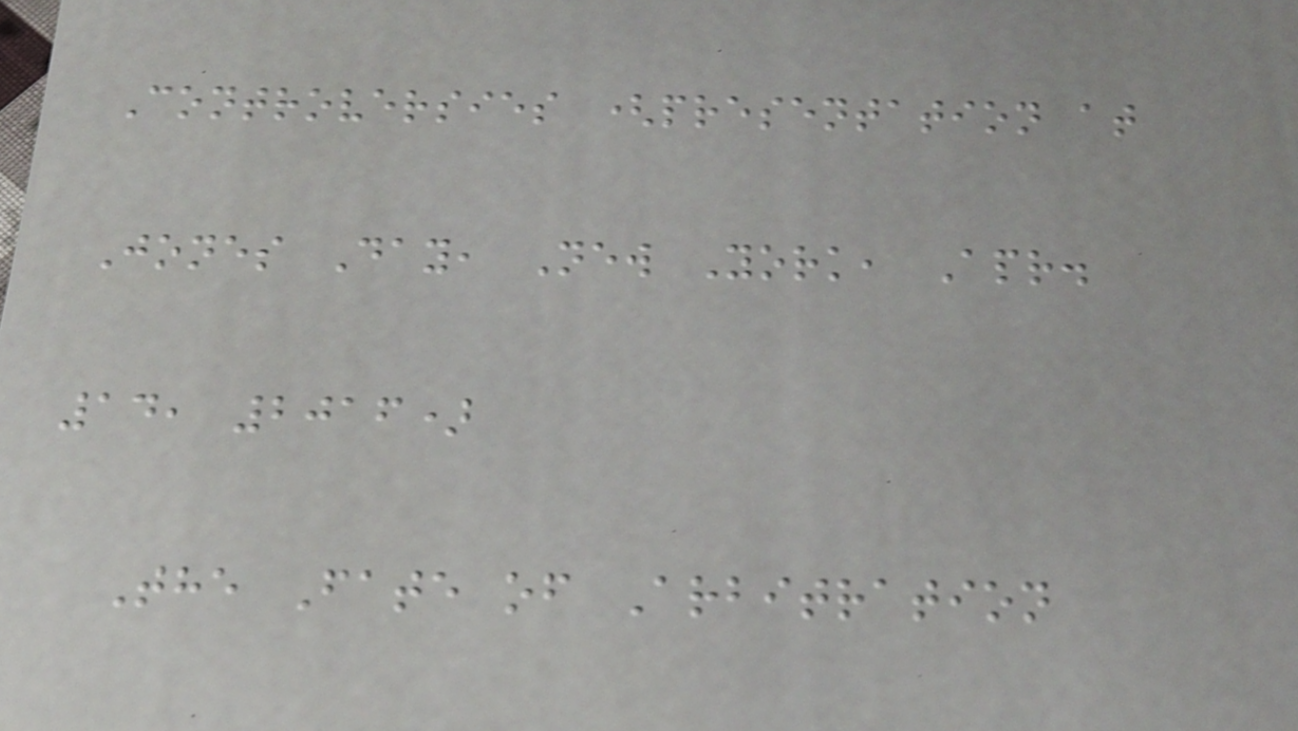Controversies (presentation at
Jones Day, New York, Apr.
14, 2016)
The Fate of Arbitration
